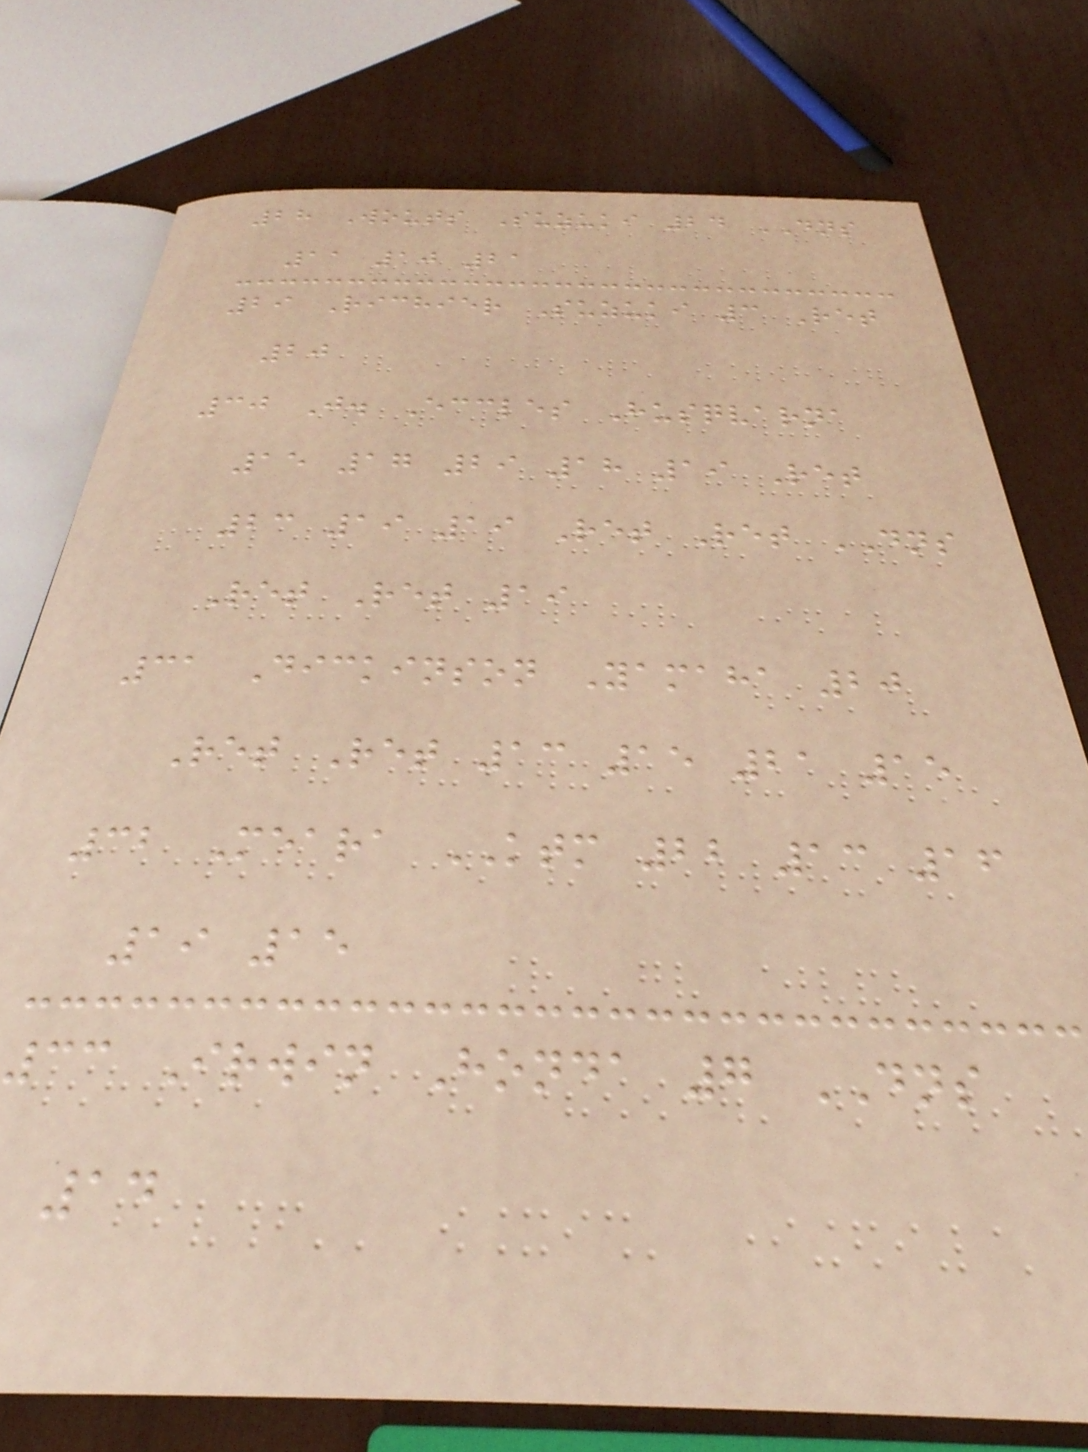28 Wouts Suzuki 24 DNS
11 10 21
29 Richier Suzuki 3 Ret
20
30 J. Eccles Husqvarna
15 17 29 18 19 Ret
23 19 19 Ret Ret DNS
Ret Ret 19
31 Dickinson Yamaha 20
Ret Ret 13 15 21 15
32 Meara KTM 22 13 16
19 15
33 Irwin Honda 7 DNS
14
